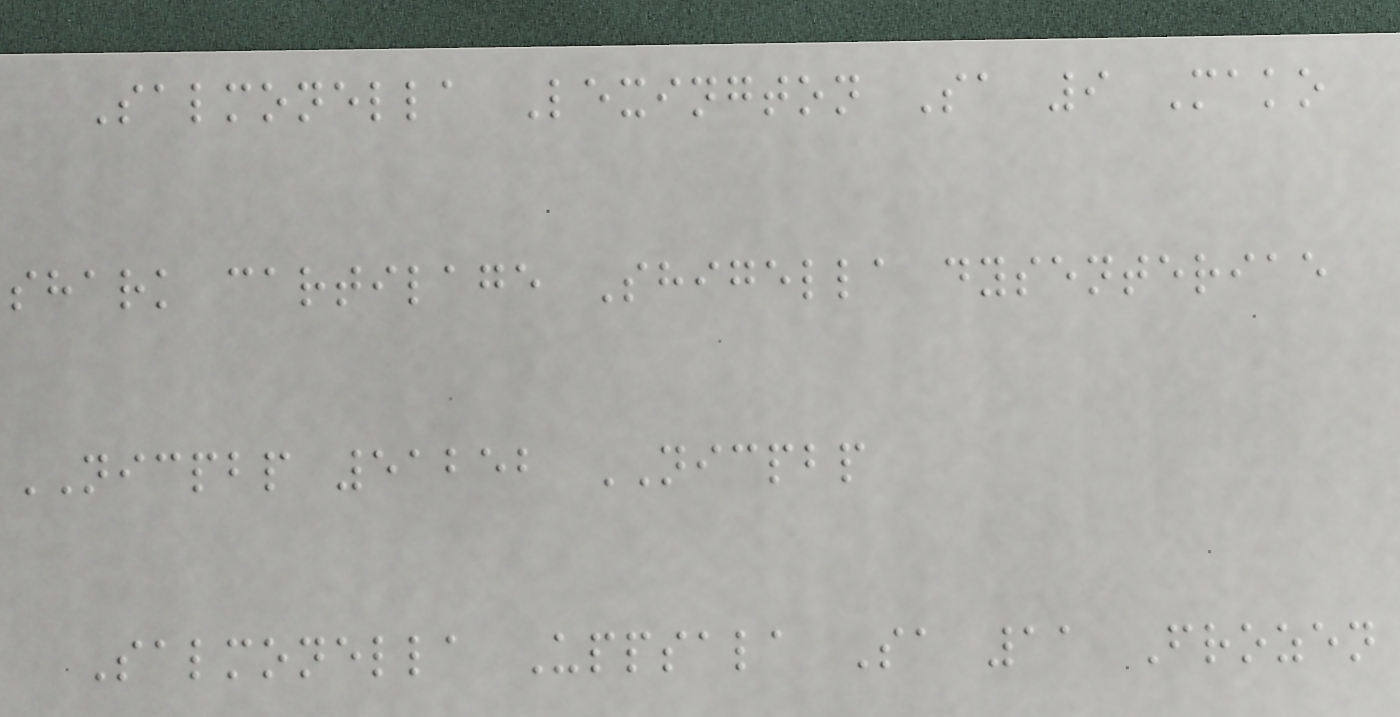Salmonella Lexington Sa 9 Mako
shark cartilage Shigella dysenteriae
NICPBP 51252 NICPBP
Salmonella Uppsala Sa 11 Frozen
